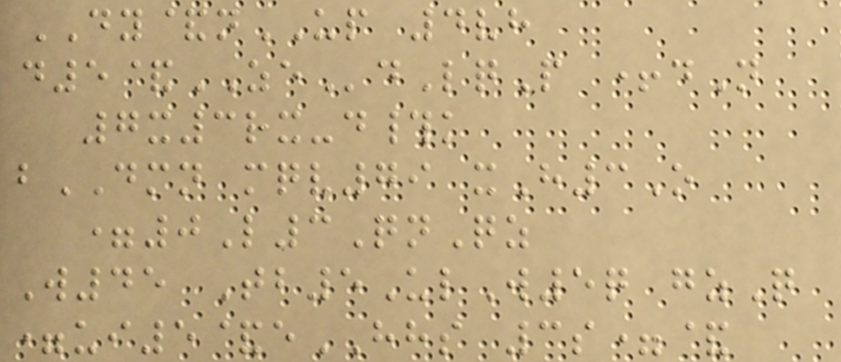DY&nUP 4vh
d5&ZEdLqP +dN
7x3rx-d#k
bDMN mqv79 xH3O
=0L3QnQz
W45 Tb5UlW5q gzQ
=ui5&eHHS 3s=&
